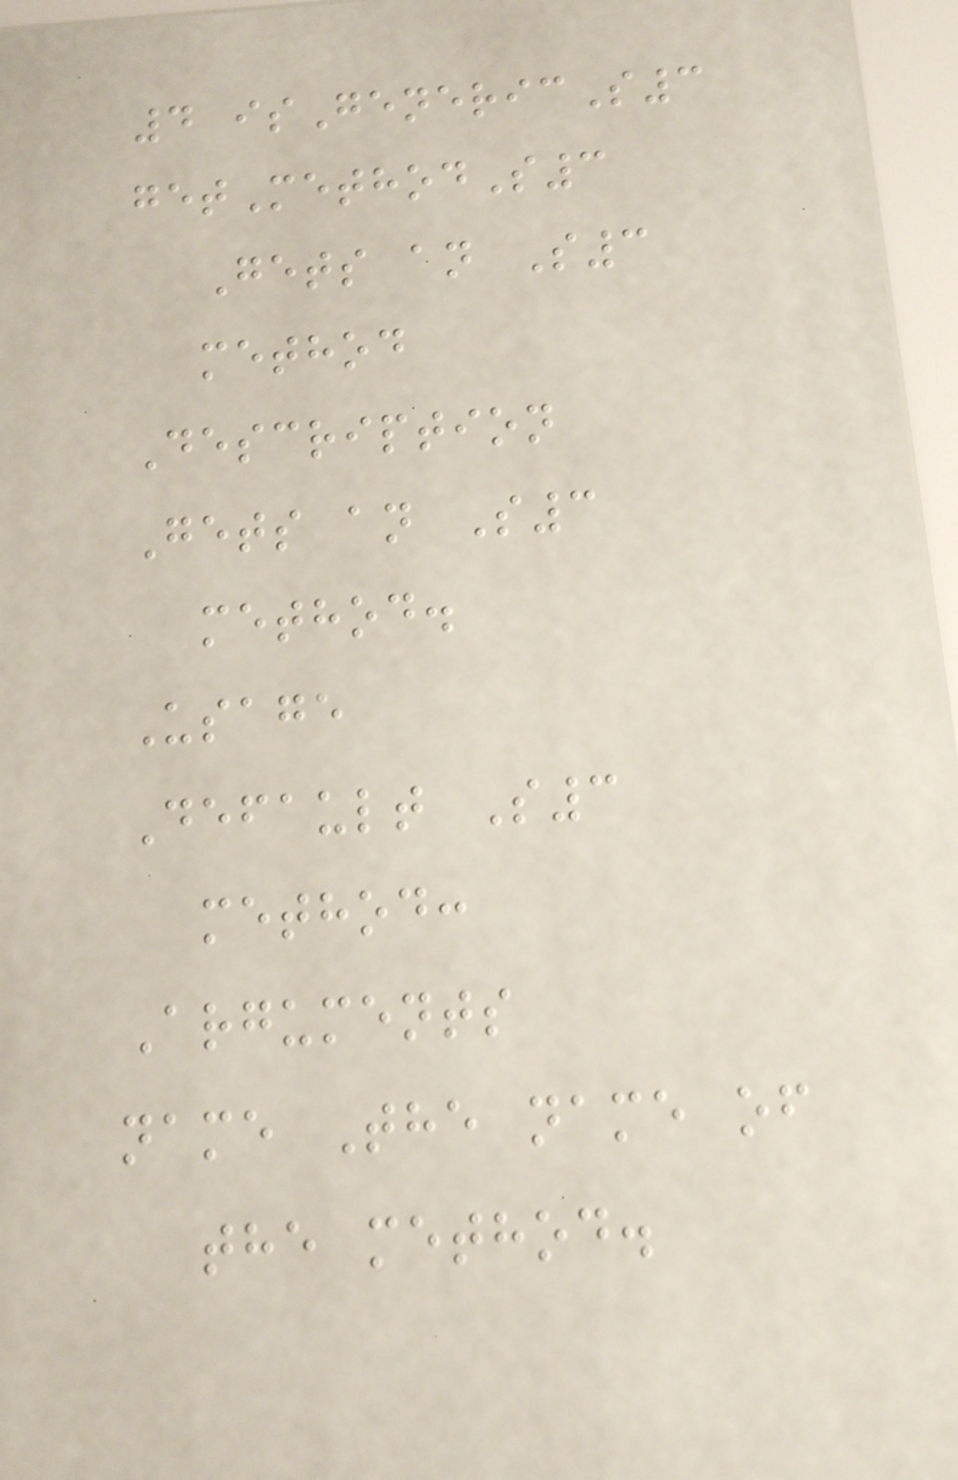4 isGenericS3
getMethodS3
Gets an S3
method
Description
Gets an S3
method.
Usage
Default S3
method:
Arguments
name The name of
the method.
